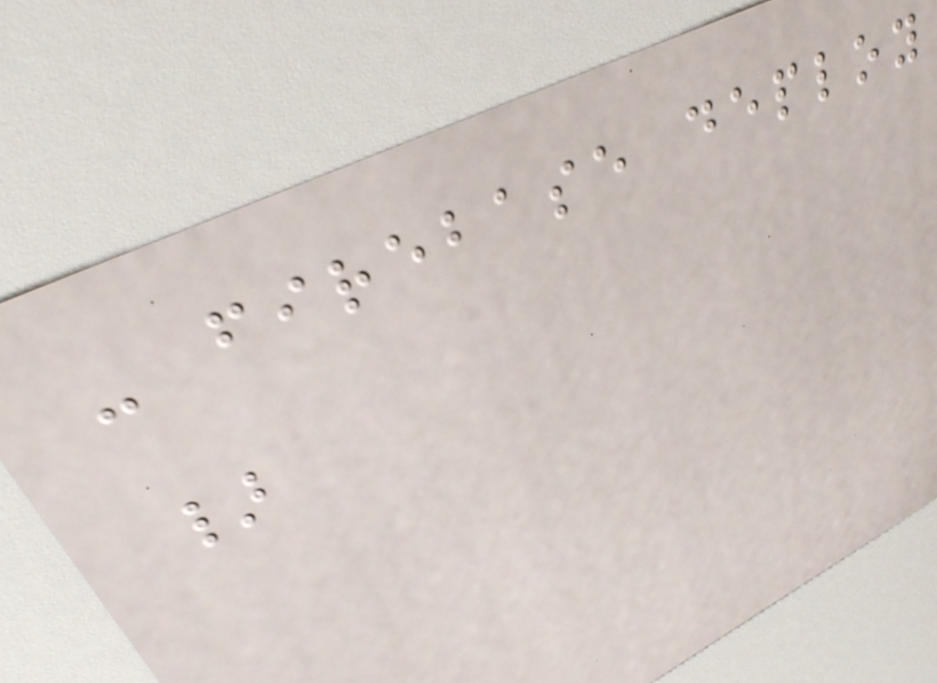- firebase deploy
}
